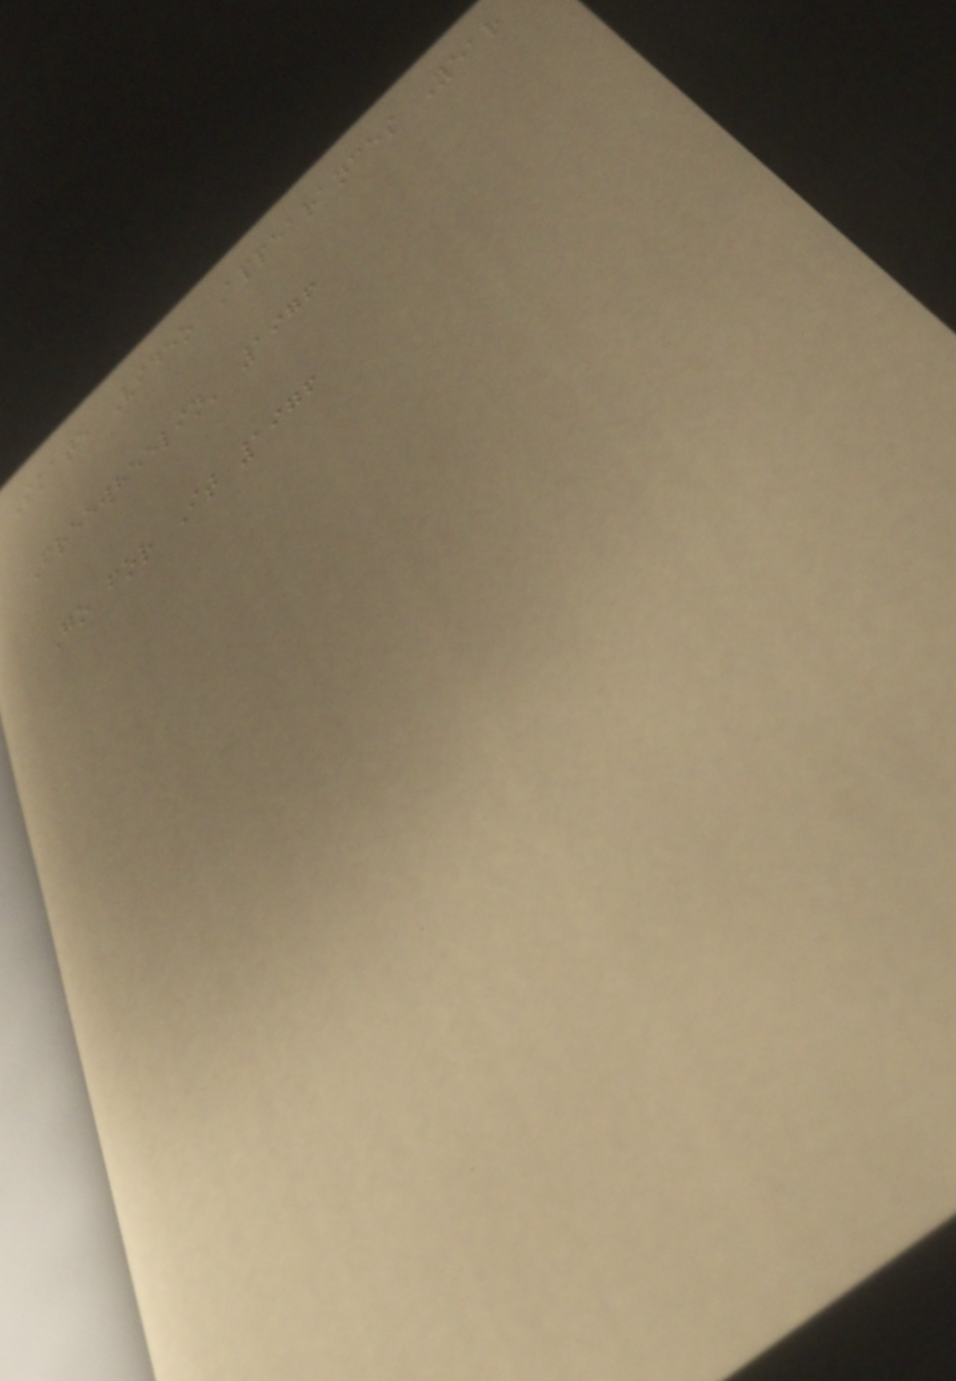Skate Video Appearances Year
Freewheelin' 1976
Go for It 1976
